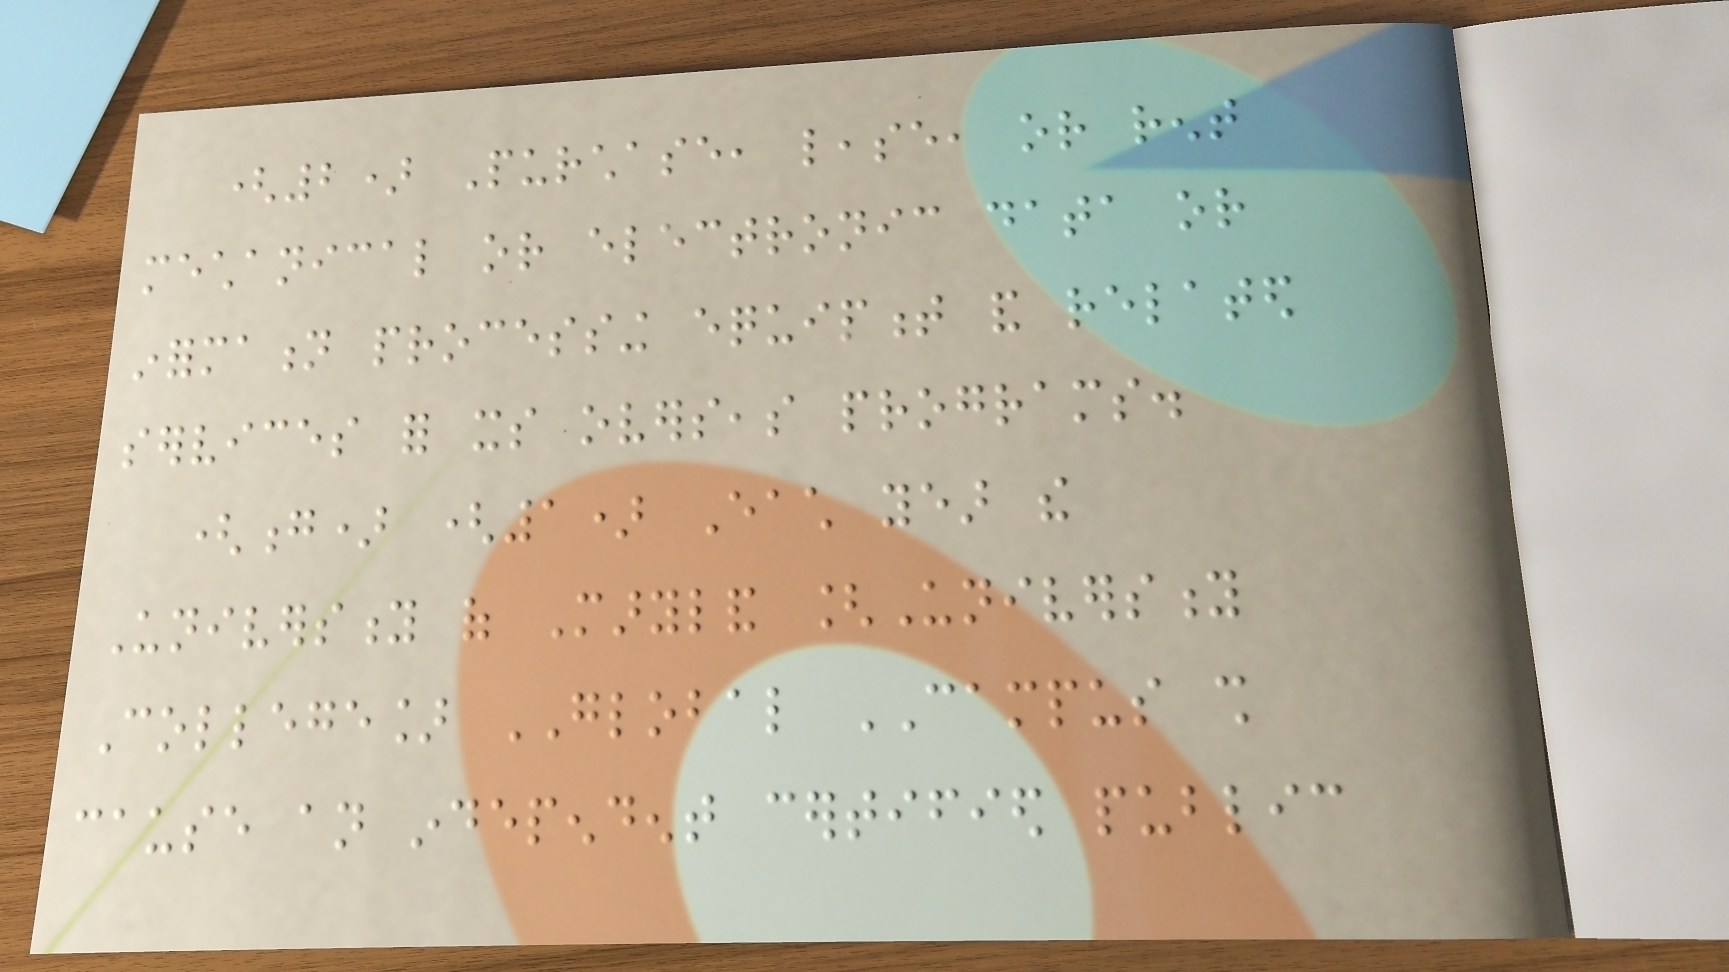(2) Purchase, lease, or rent
mechanical or electronic data or
information processing equipment and related
services for its overseas programs.
(g) (1) Each year the
University of Maryland [University
College] GLOBAL CAMPUS shall
cause an independent certified public
